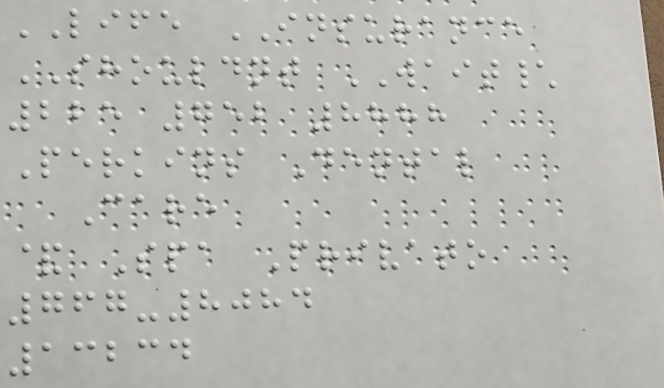LIFE INSURANCE
SHOULDNT WAIT\
225 752 8888
Perkins Dental
Care
& Spa Privato
767-8084
13234
